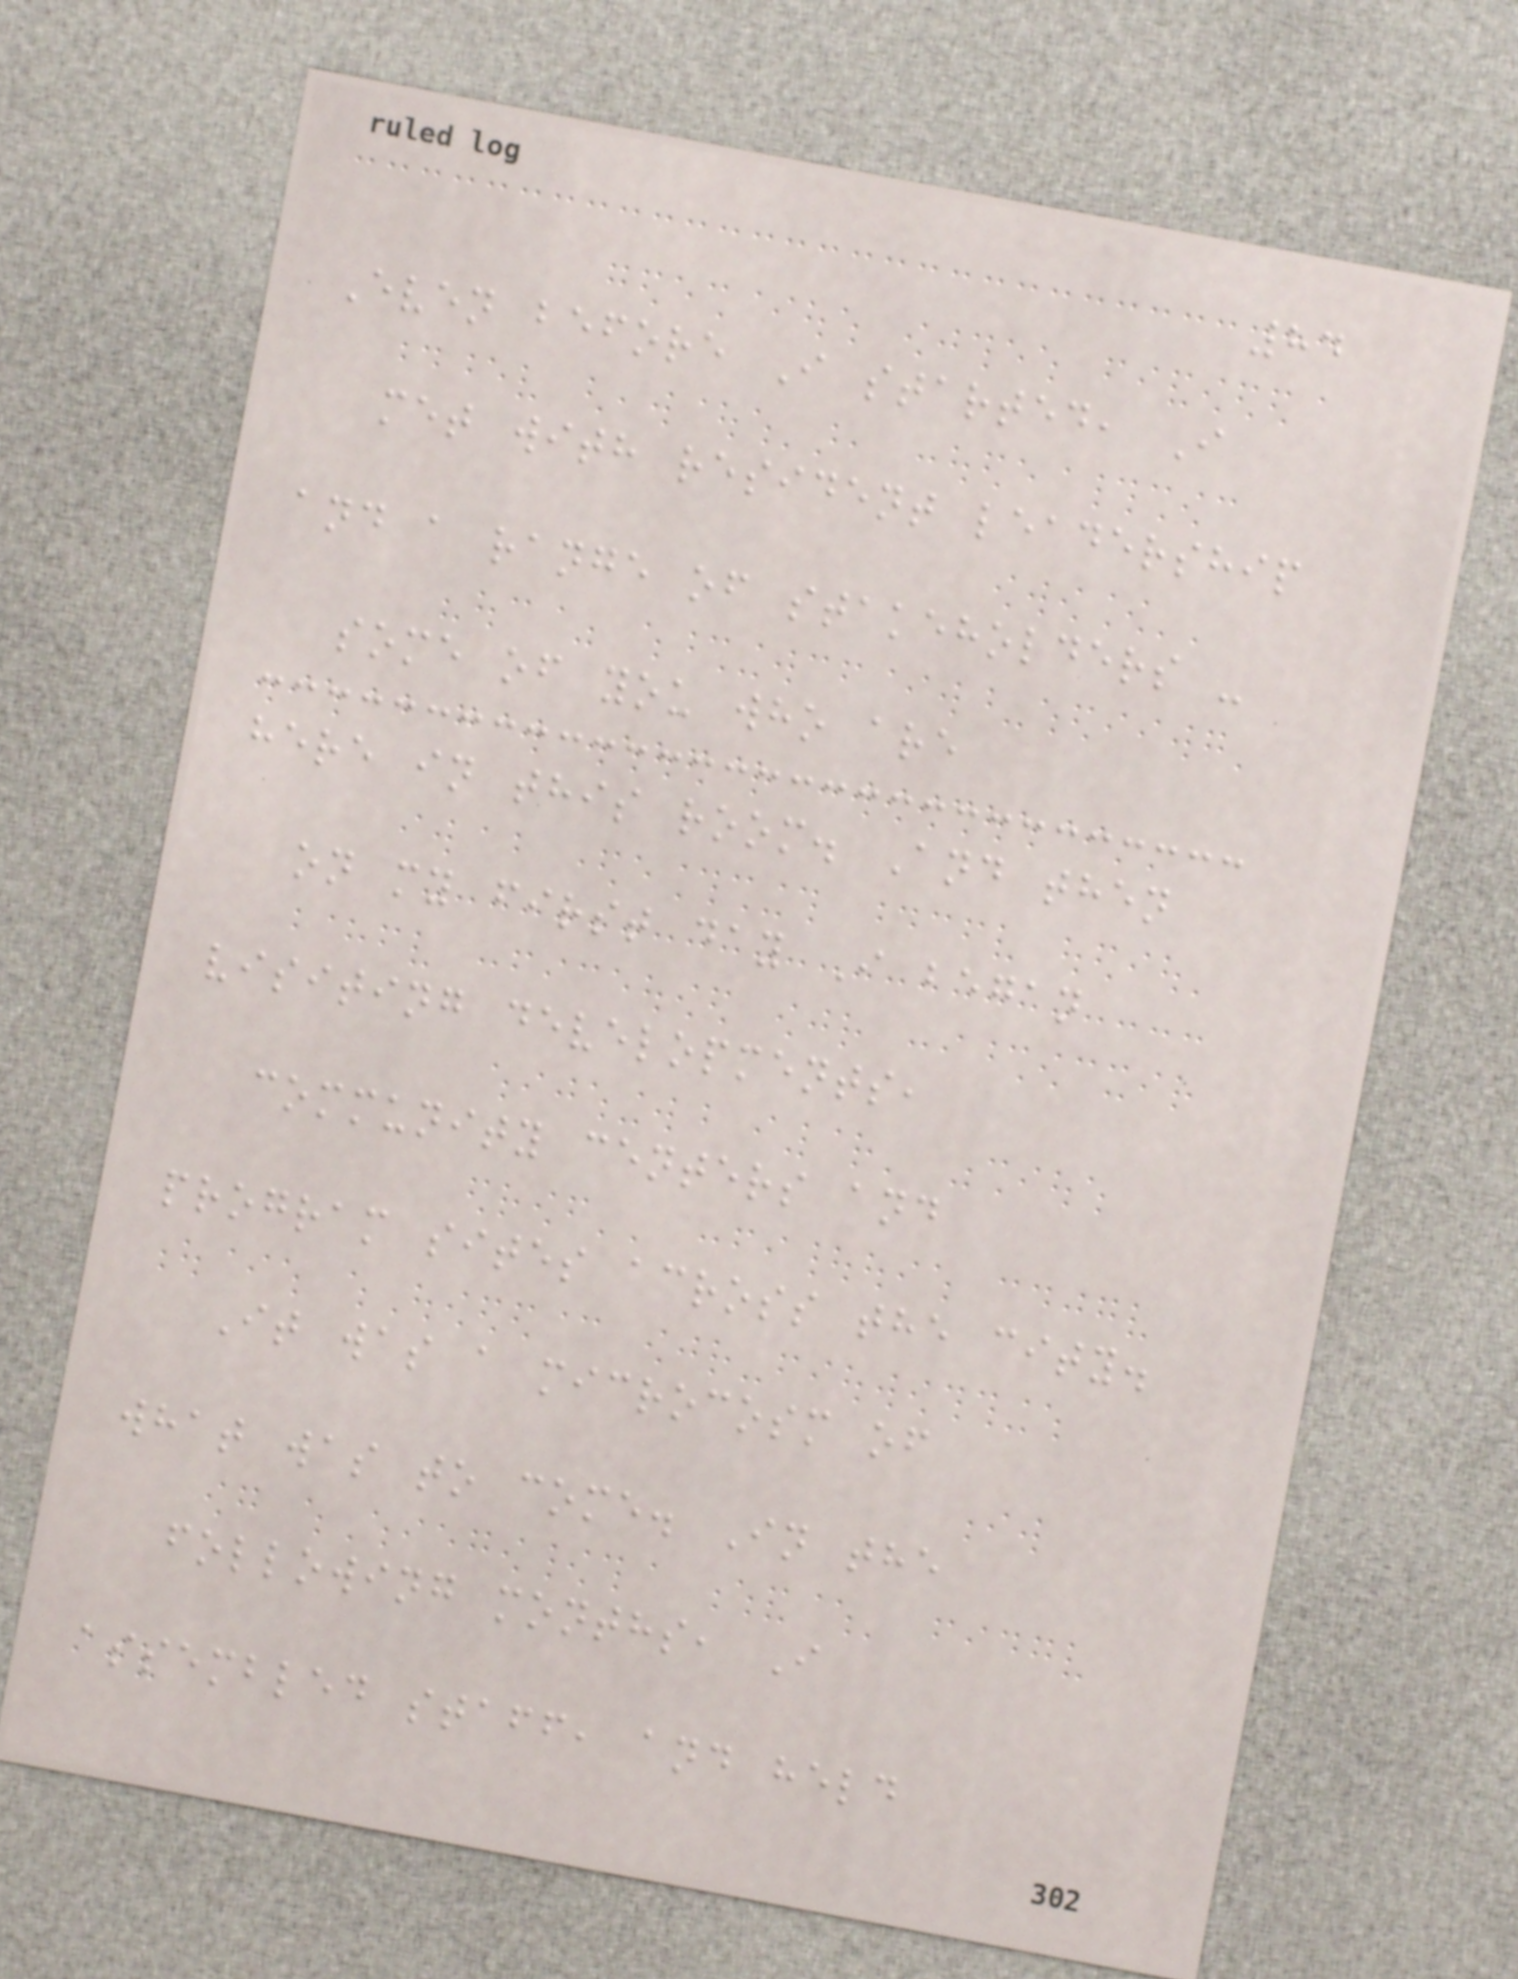84
Even before I started, I
met with resident leadership
and a range of stakeholders -
some of you who are
here in this room. And then
on my first day I began
visiting developments,
community centers and
program sites across the city.
It was a microcosm of
what was to come. In the
following months, I
assembled staff, and held
